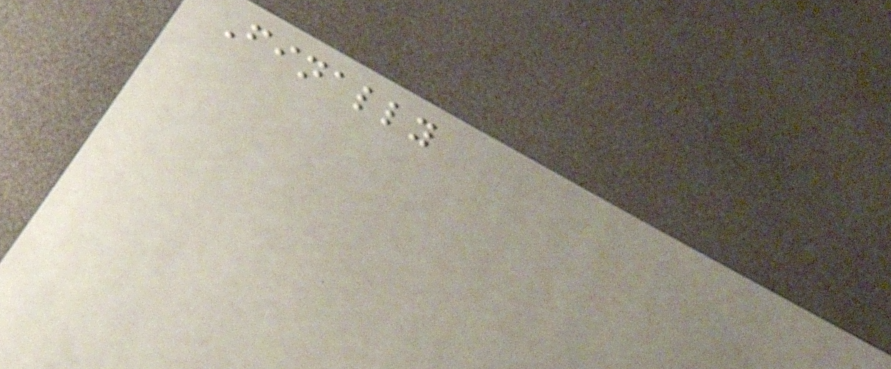Finally
